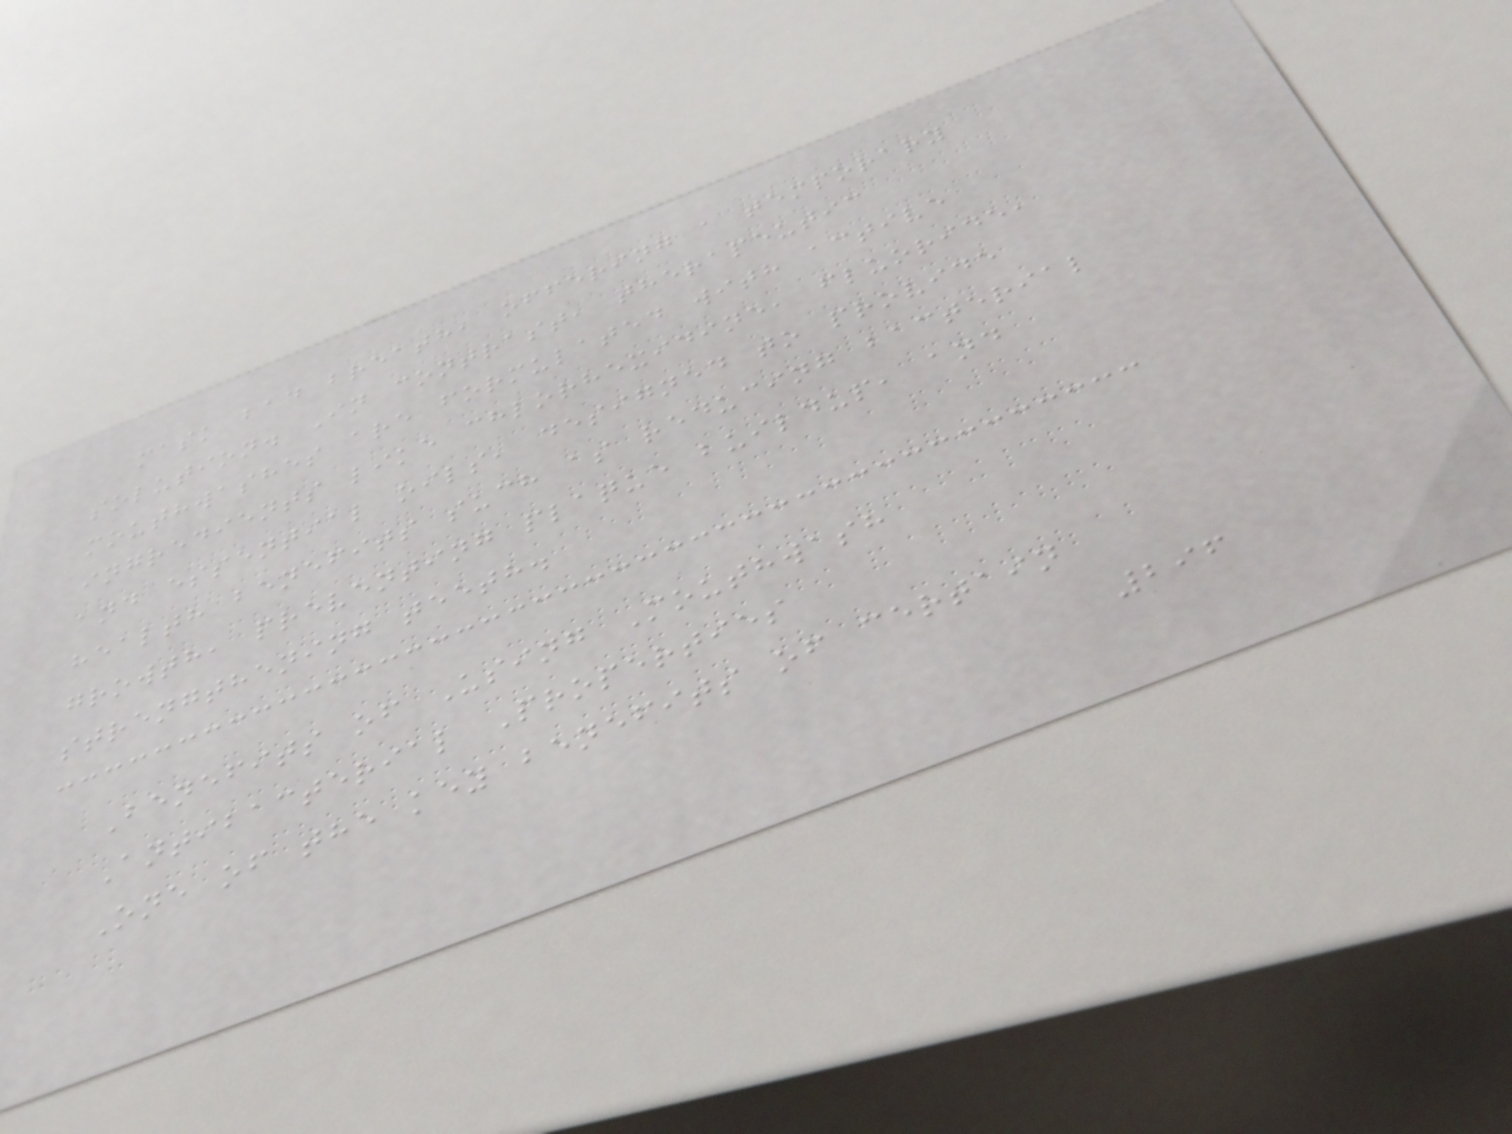mask bad breath, offering a temporary
solution. In contrast, therapeutic
mouthwashes are formulated with active
ingredients like chlorhexidine, fluoride,
and essential oils, designed to provide
health benefits such as reducing bacterial
growth, preventing plaque buildup, and
strengthening teeth.
Benefits of Using Mouthwash
Antibacterial Properties
One of the key benefits of certain
296
